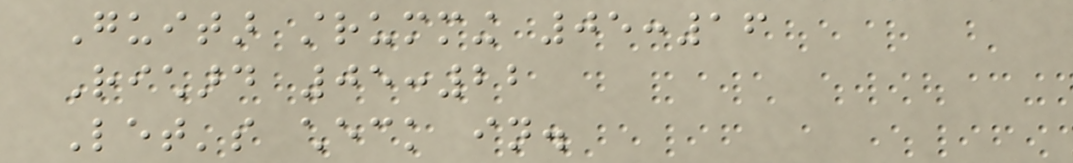Guitar strumming 05:16
Richard 05:22
Let's check in.
